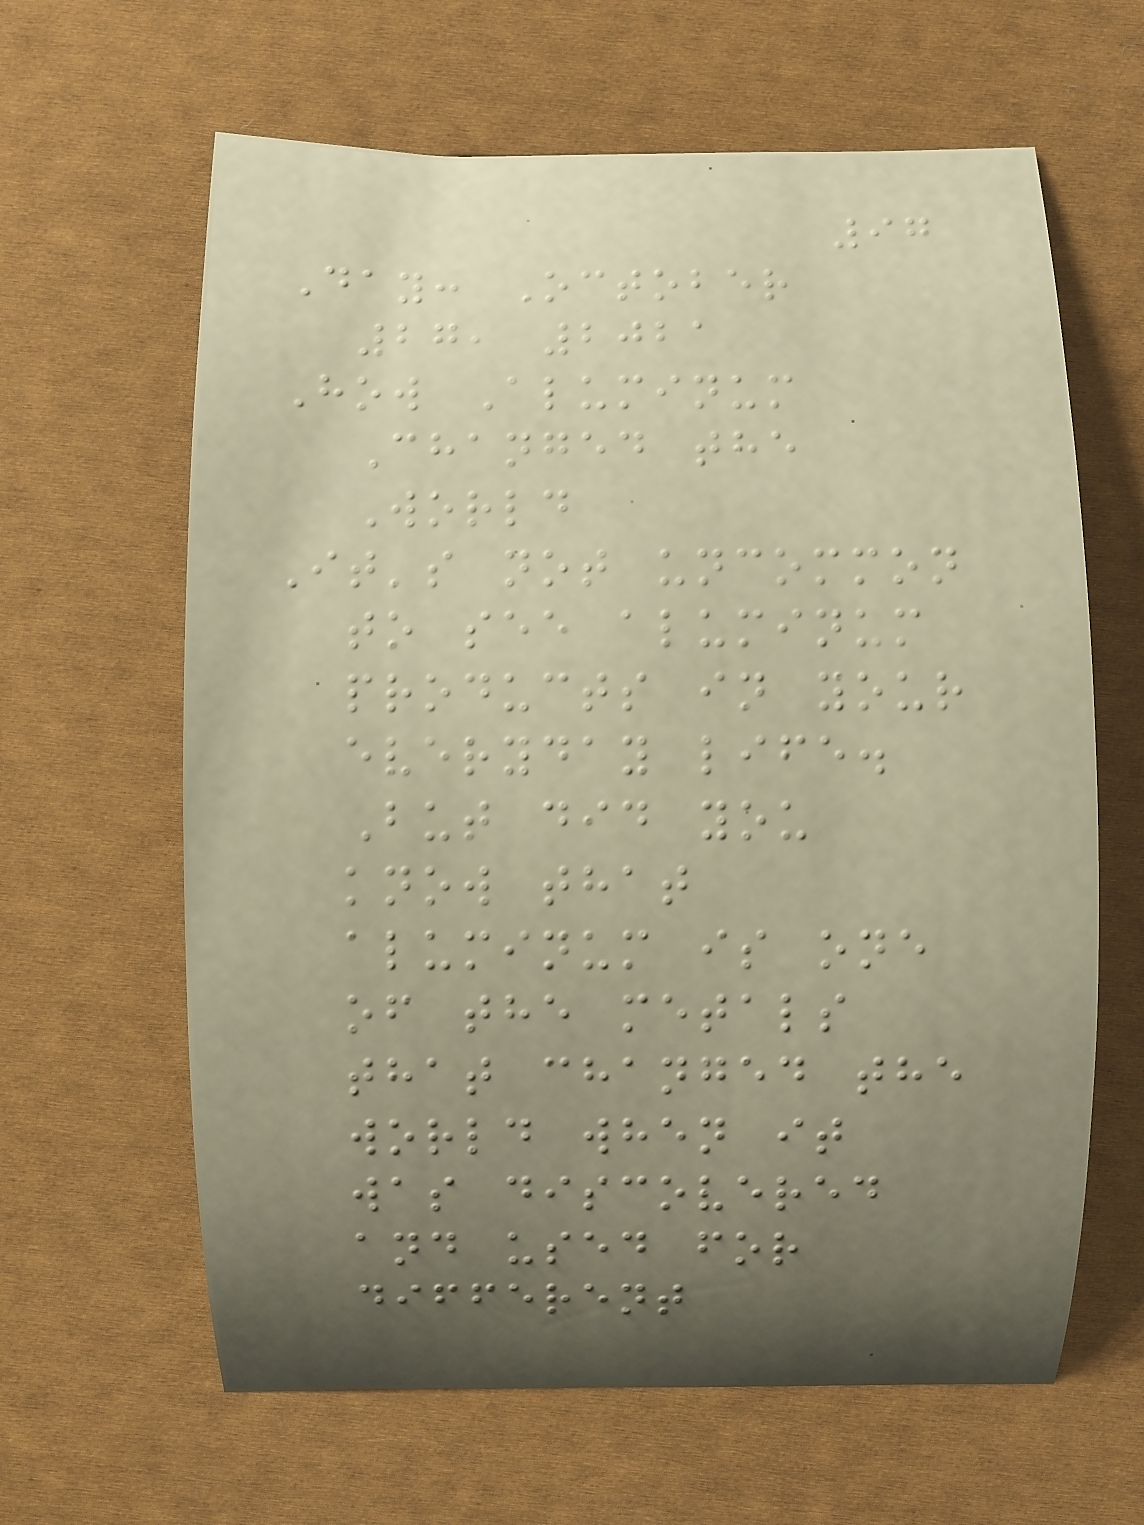97
Day: October
27, 2021
How Aluminum
Changed the
World
It's not uncommon
to see aluminum
products in your
everyday life.
But did you
know that
aluminum is one
of the metals
that changed the
world when it
was discovered
and used for
different
